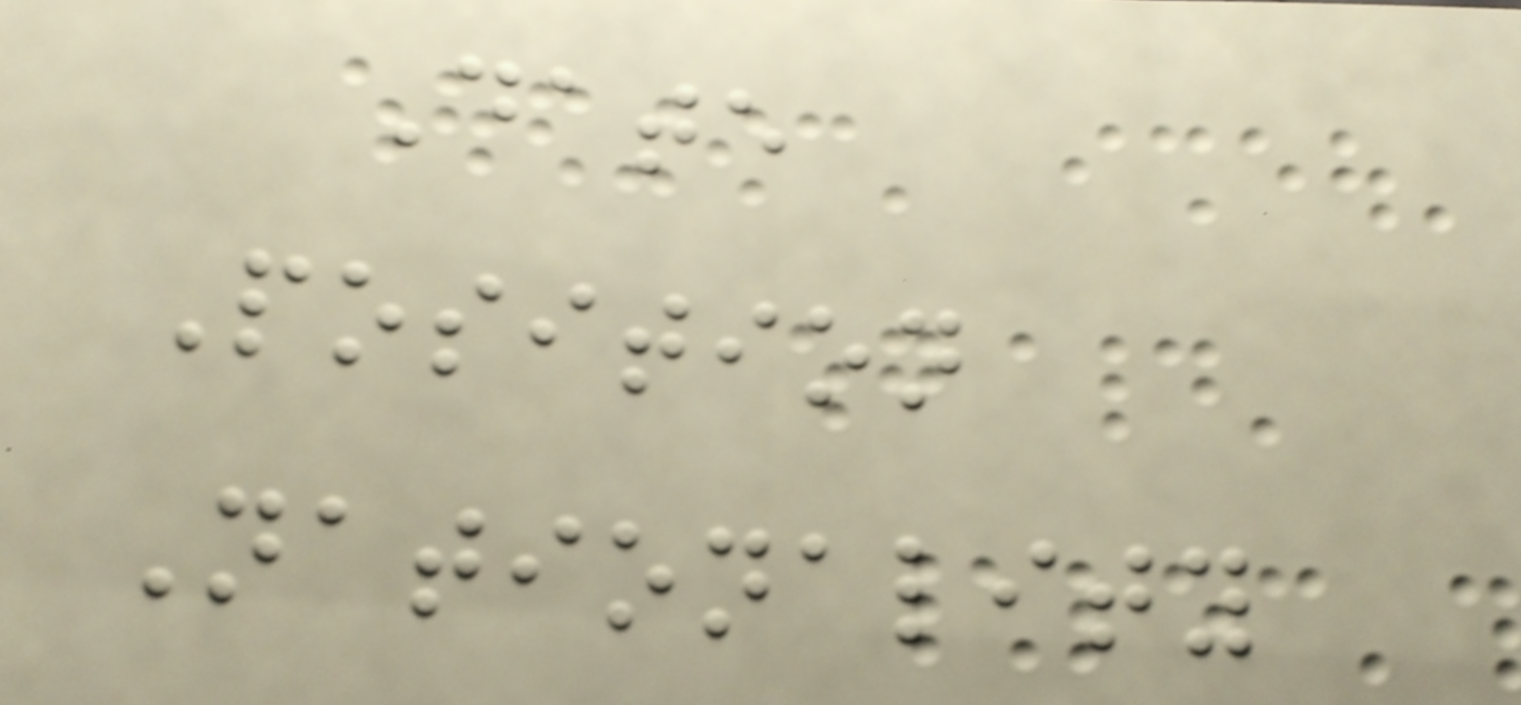Date
Position
Nationality
